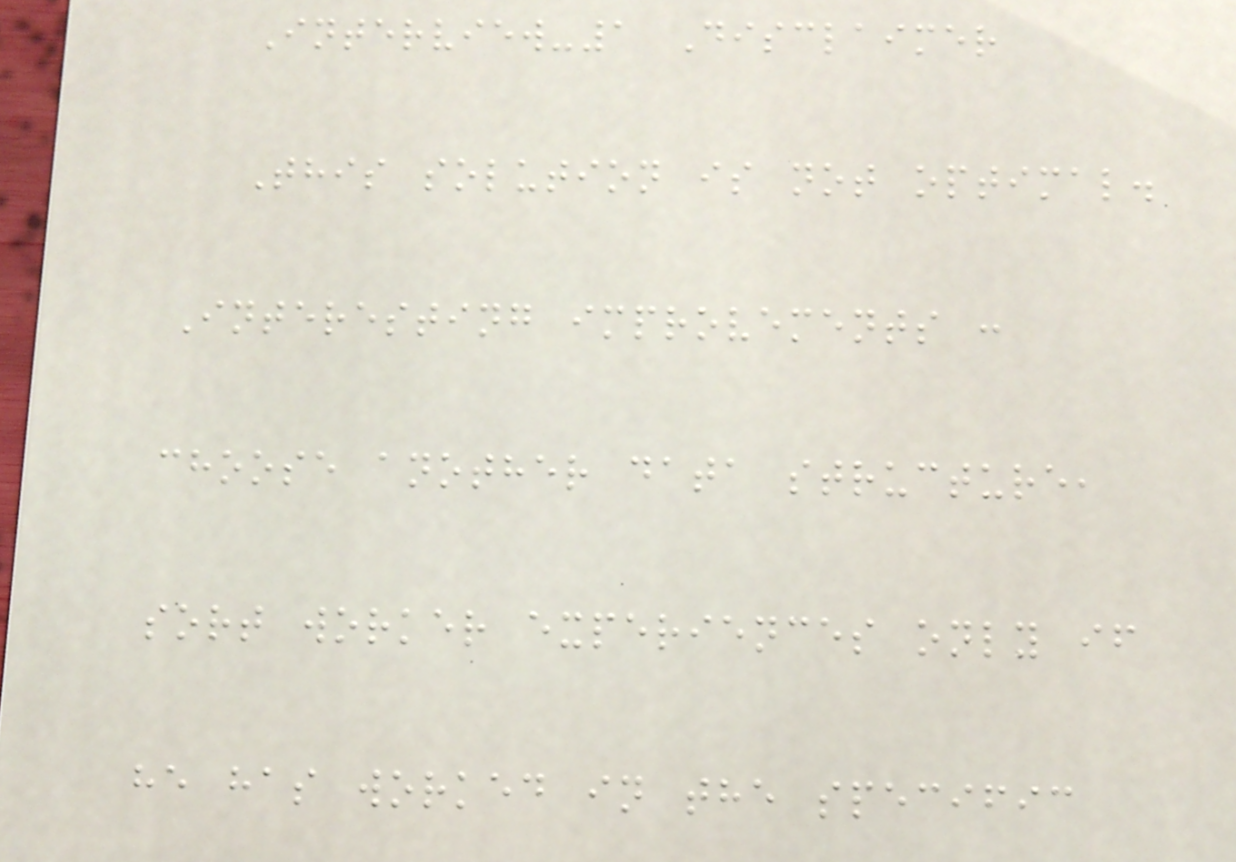Interview-1 Disclaimer
This solution is not optimal.
Interesting improvements :
choose another data structure,
sort worker experiences only if
he has worked in the specific
